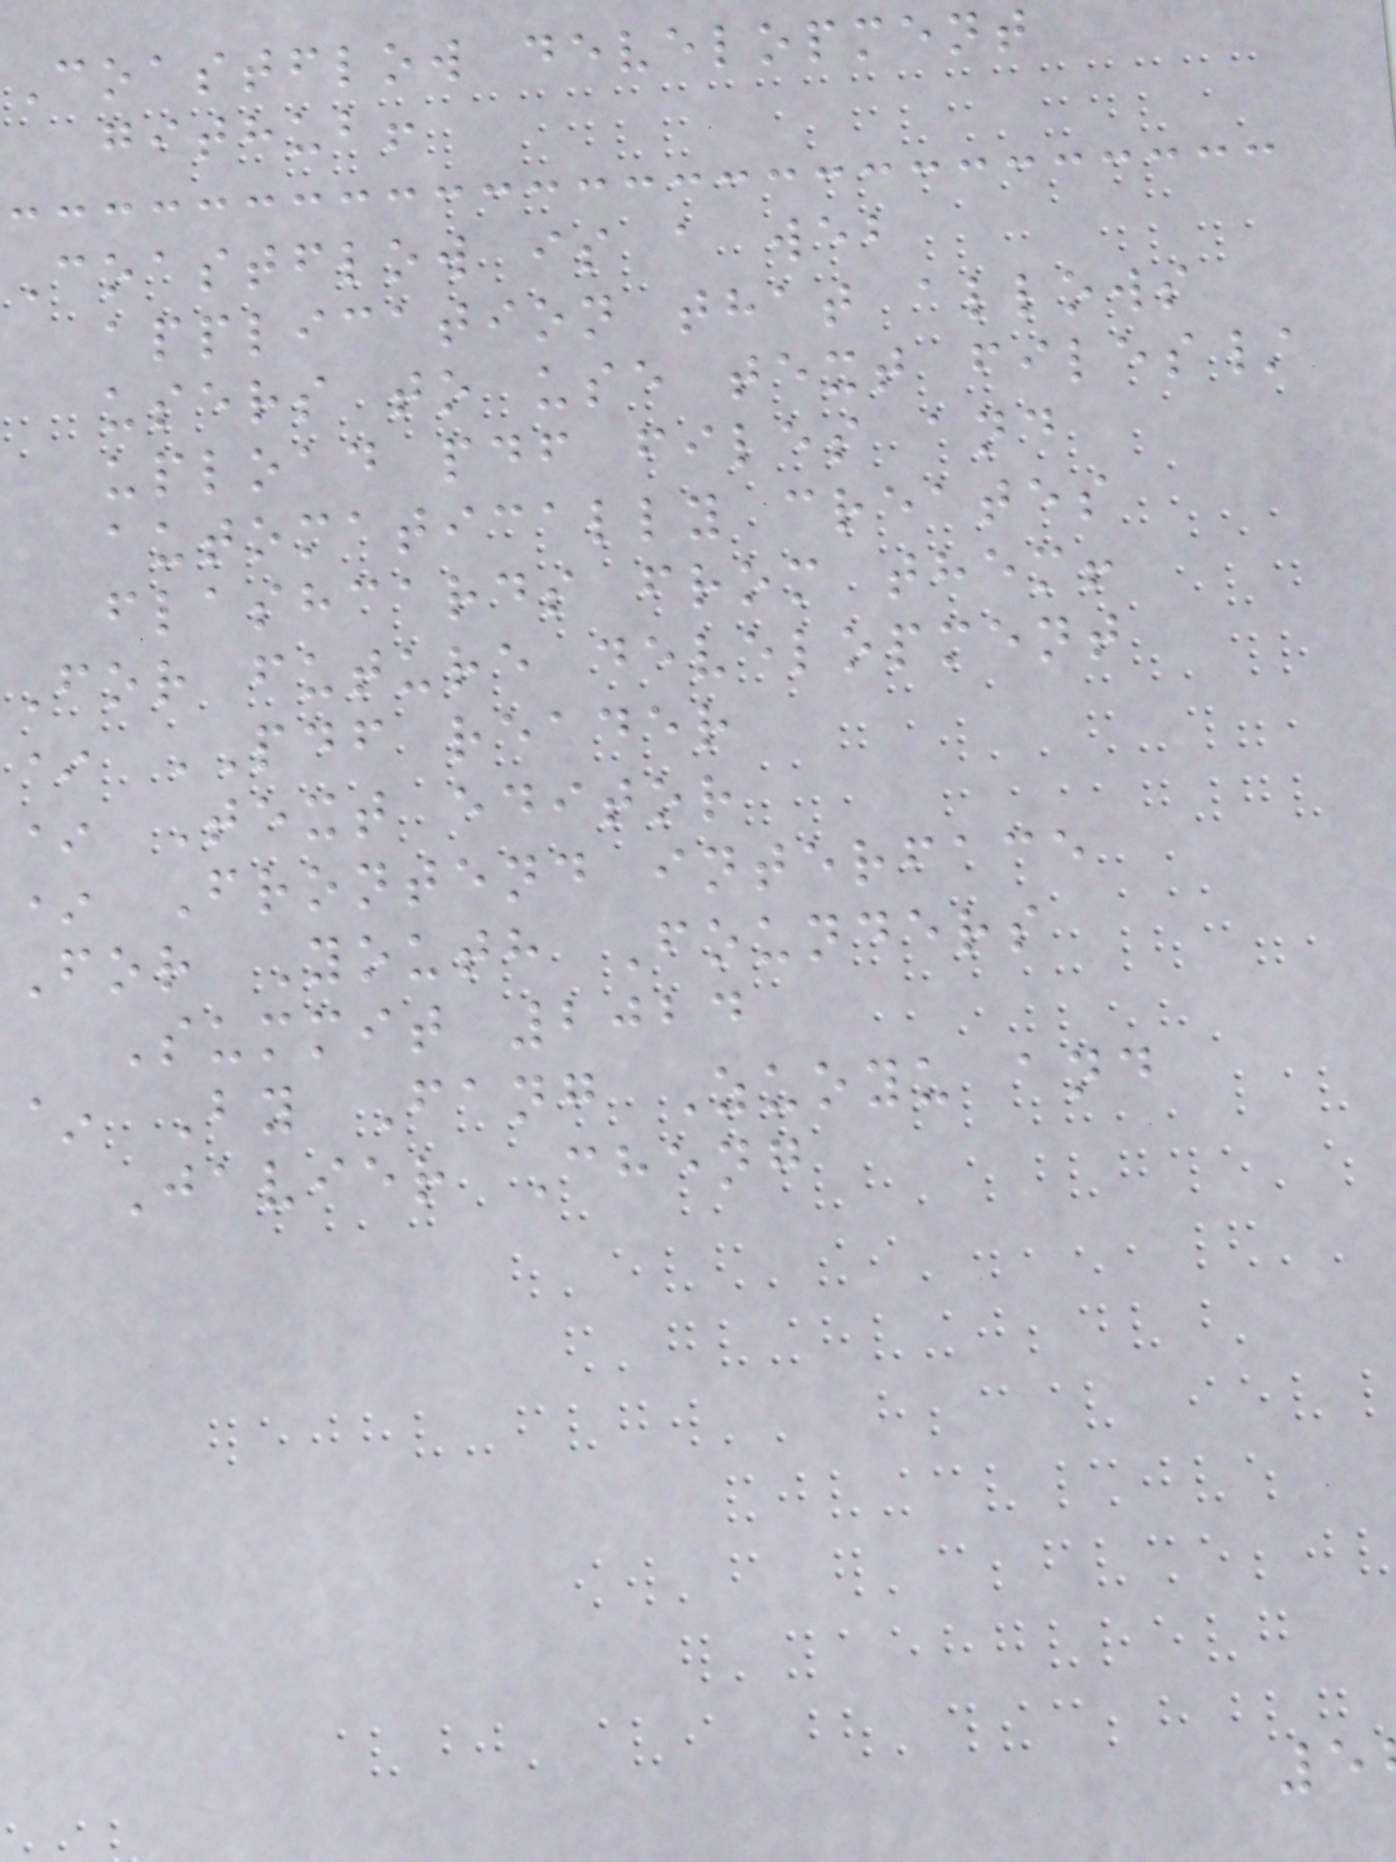Coastflow development
github!
Coastflow is a web
application that allows
users to use text files/
upload pdf files and
automatically creates
flashcards from them!
For future development
* PDF reader
* Text editor
* Frontend interface
For Youth Founders
Summit 2024
~ By Fang Zuoyu and
Javier Cheng
